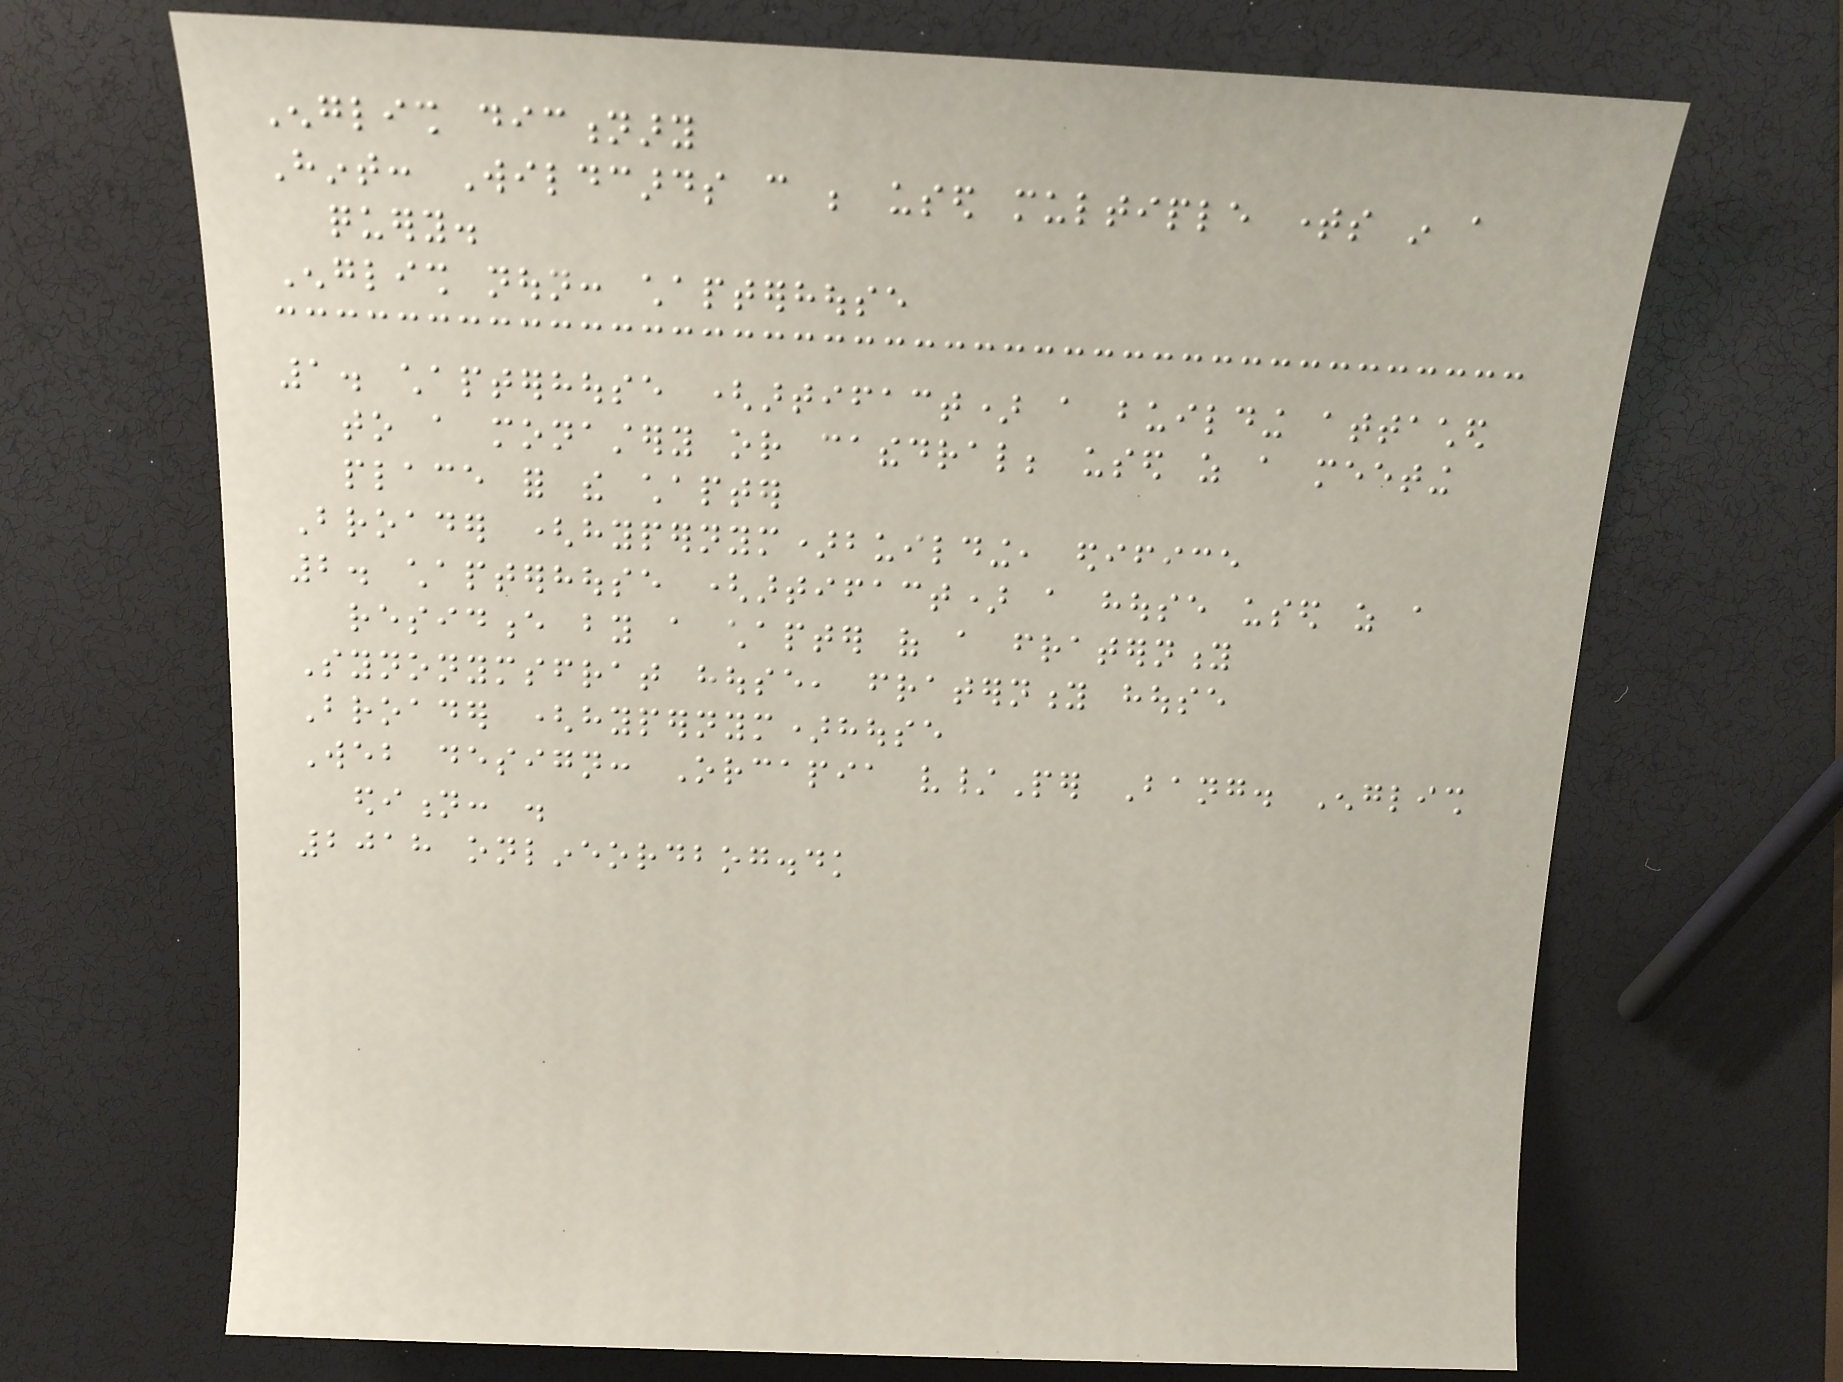English dictionary
Hint: Wildcards can be used multiple times in a
query.
English noun: chapterhouse
1. chapterhouse (artifact) a building attached
to a monastery or cathedral; used as a meeting
place for the chapter
Broader (hypernym)building, edifice
2. chapterhouse (artifact) a house used as a
residence by a chapter of a fraternity
Synonymsfrat house, fraternity house
Broader (hypernym)house
Web design: Orcapia v/Per Bang. English
edition: .
2018 onlineordbog.dk
